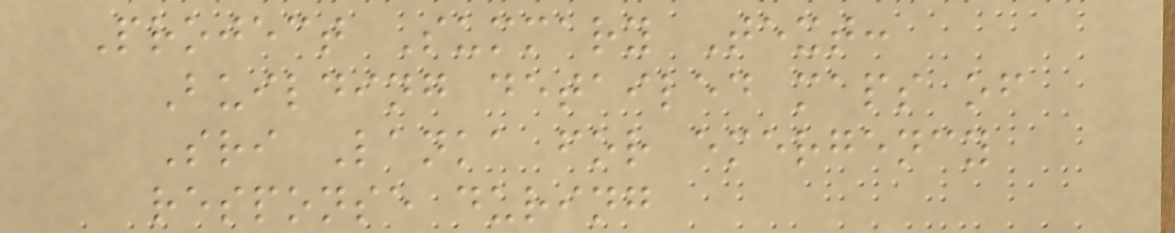Project Summary Text:
Building detailed maps of
Sri Lanka for emergency
response during
